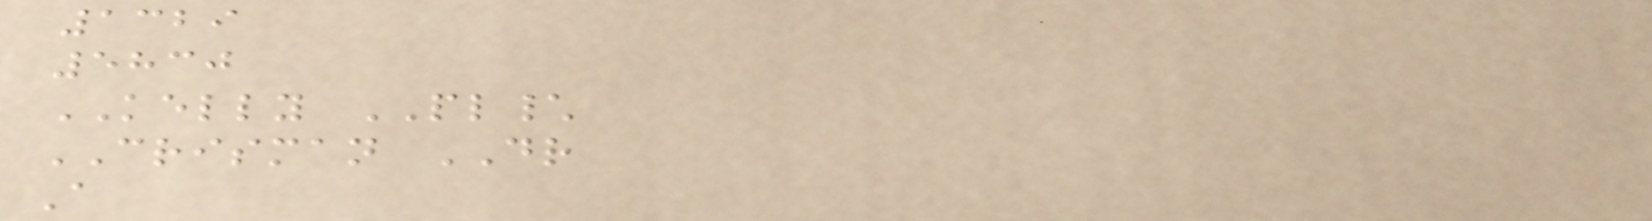1329
5830
KELLY PL\
CRISMAN DR
A
